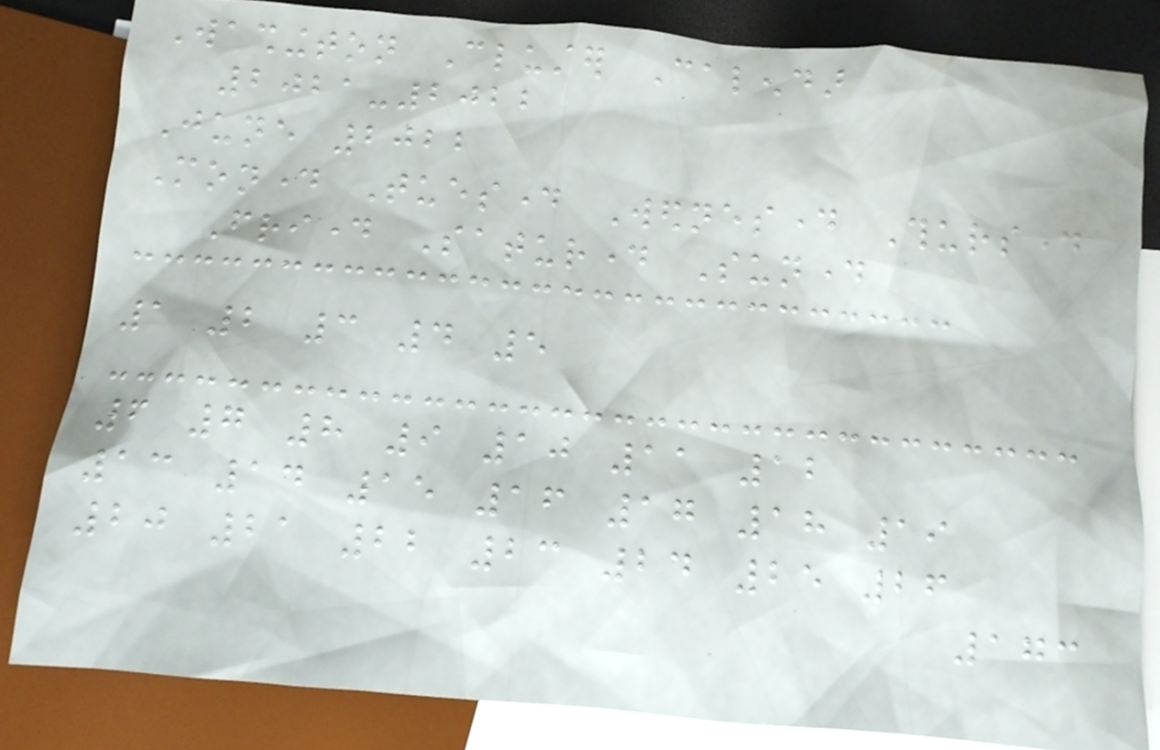Washington Cluster Calendar
2021-2022
June 2022
Monday Tuesday Wednesday Thursday
Friday Saturday Sunday
1 2 3 4 5
6 7 8 9 10 11 12
13 14 15 16 17 18 19
20 21 22 23 24 25 26
173
